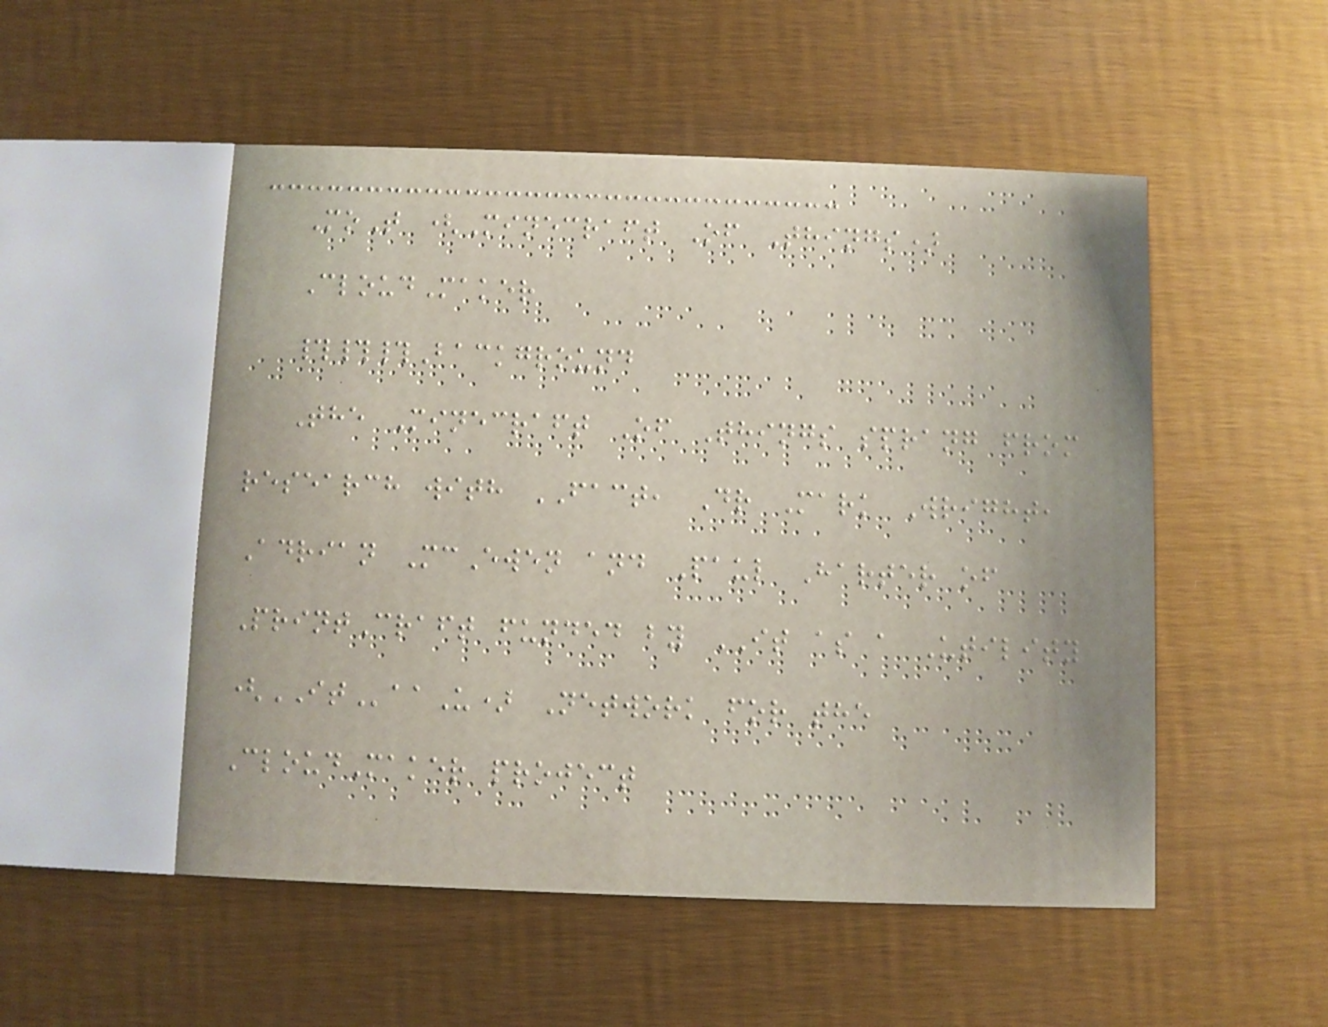MoT (Minecraft Of Things)
CloudMaker
###Background
The Minecraft Of Things sprang from
research with FACT, Dr Mark Wright,
Adrian McEwen and Paul Harter of
PrintCraft funded by IT as a Utility
(ITaaU) Network for the
CloudMaker project
